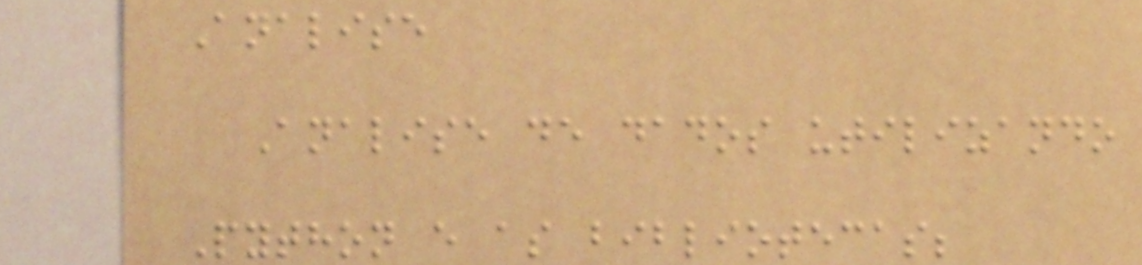Analise
Analise de dados utilizando
Python e as bibliotecas;
